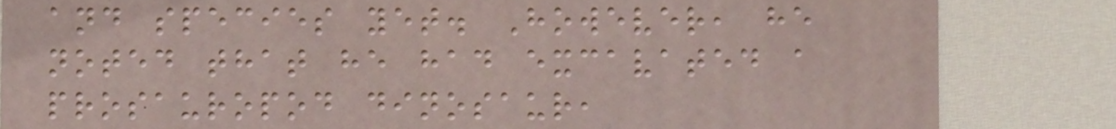and species yet. However, he
noted that he had excavated a
prosauropod dinosaur,
